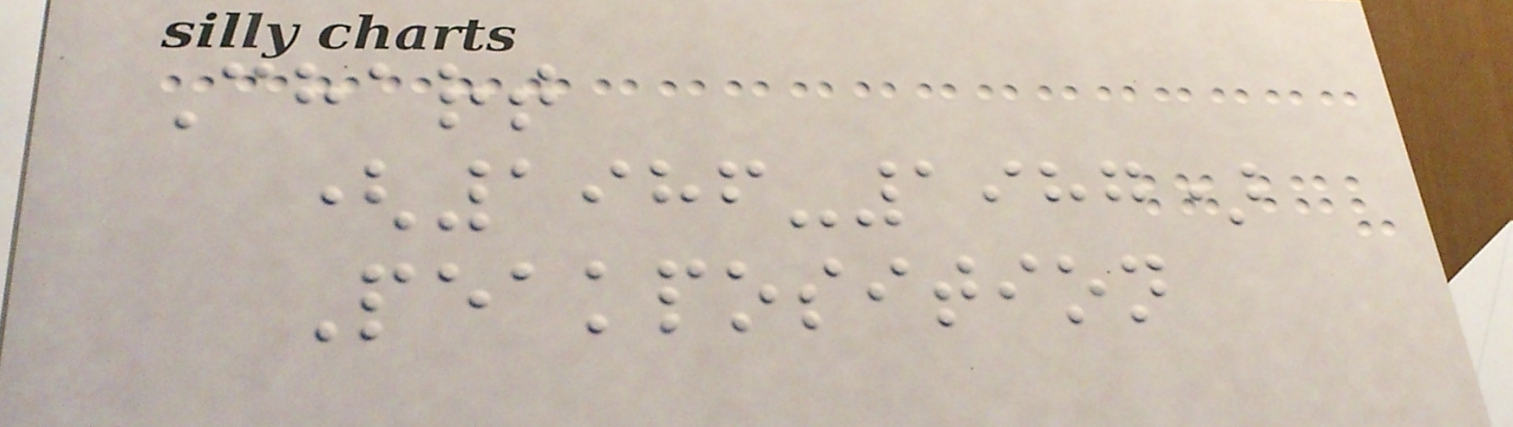Chart
(1986-1987)
Peakposition
